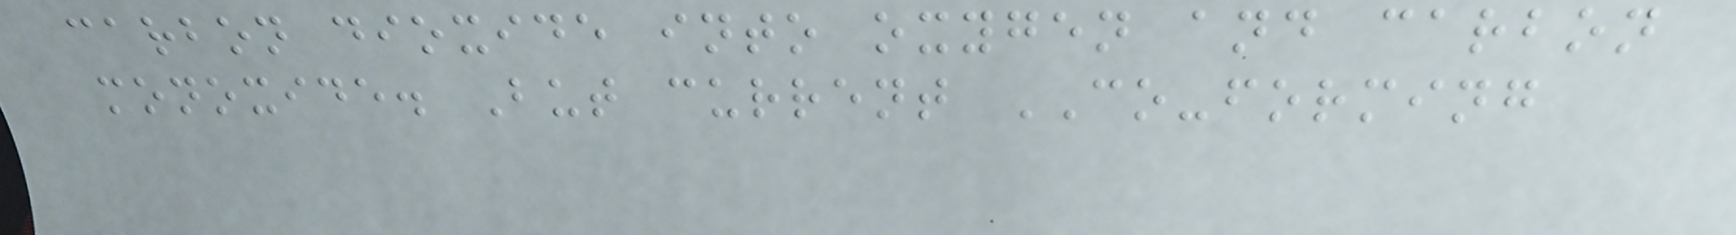carbon dioxide into oxygen and carbon
monoxide. But current CO-forming
